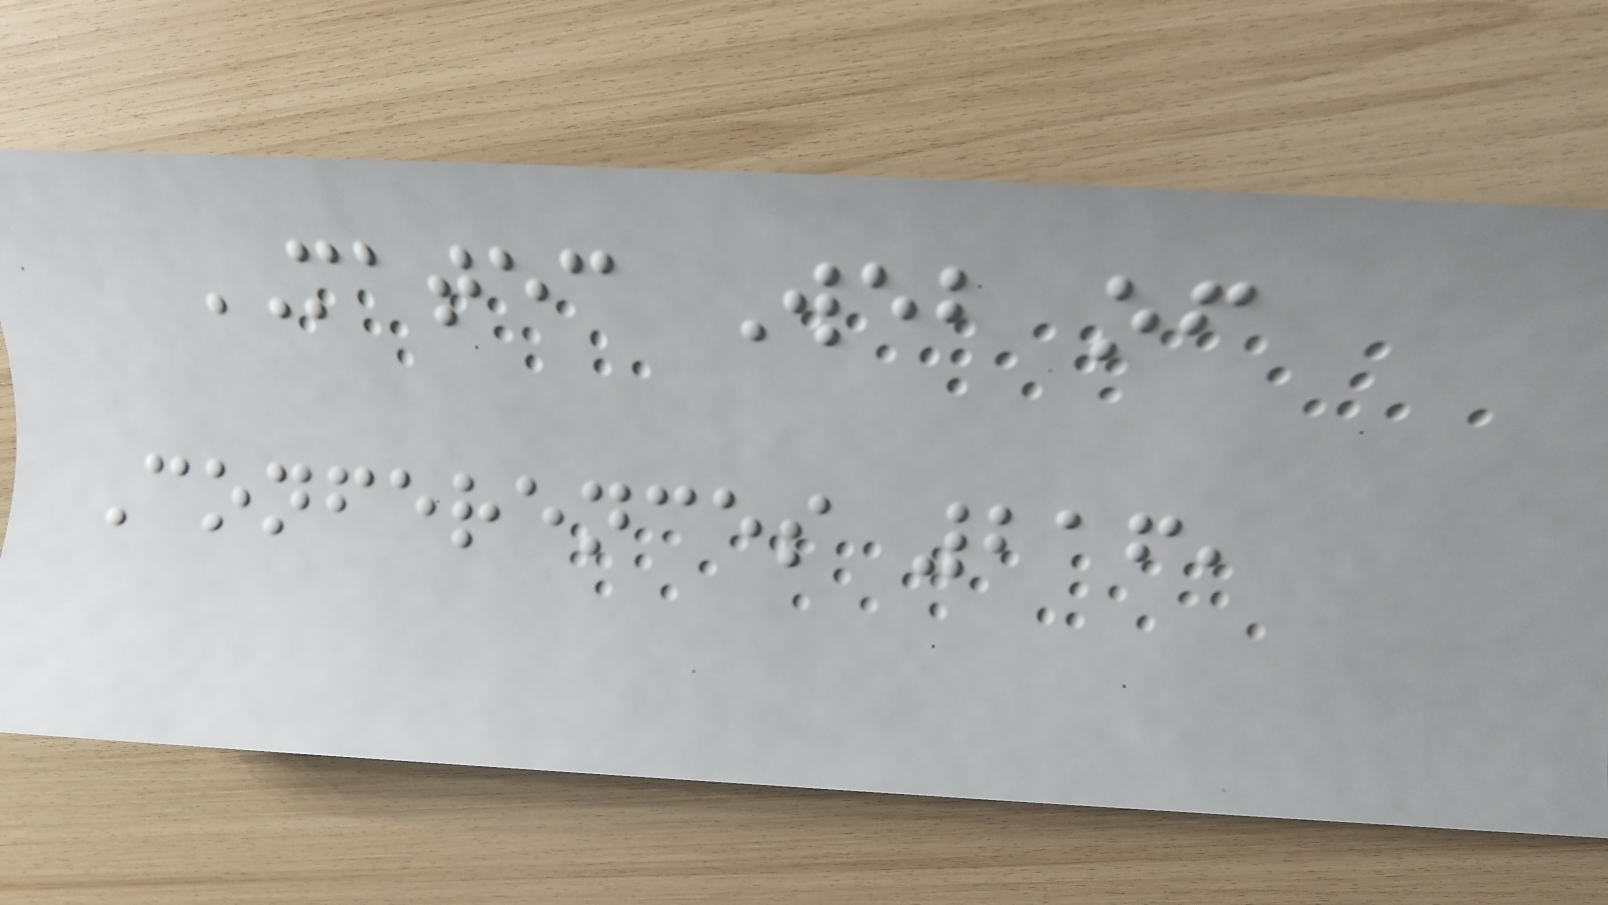MATEC Web of
Conferences 216,
